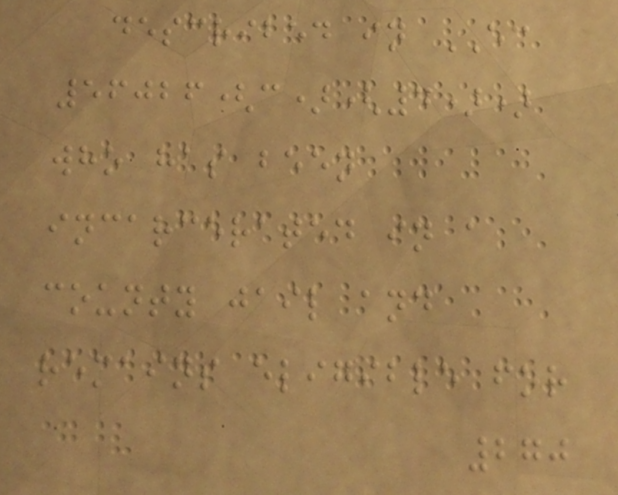described in EC
56026(c)(4))
who has been
incarcerated in a
county jail and
remains eligible for
270
